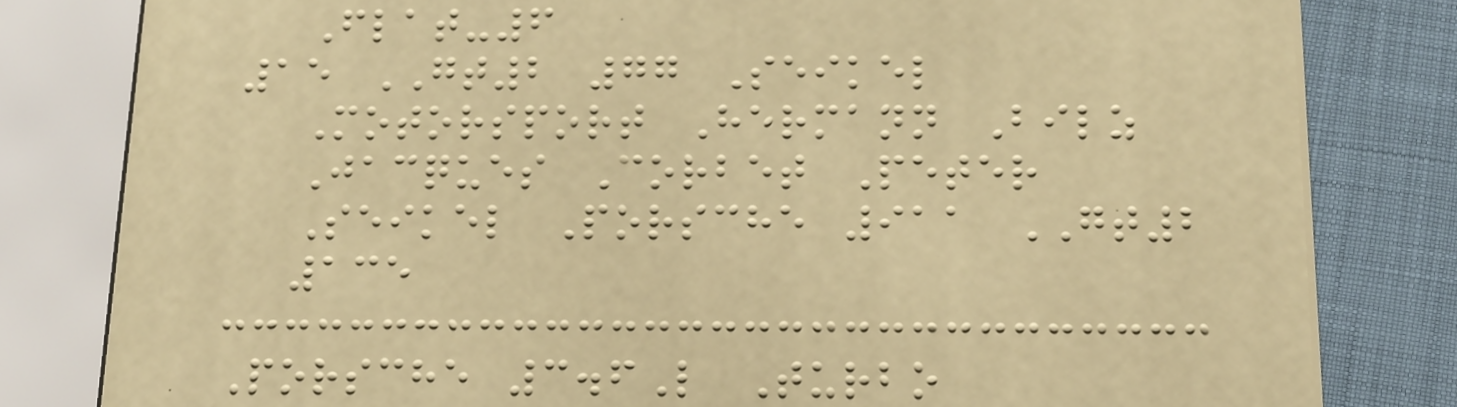Flat-6
15 GT2 77 Seikel
Motorsport Hermann Bilz
Jacques Corbet Peter
Seikel Porsche 911 GT2
135
Porsche 3.6L Turbo
